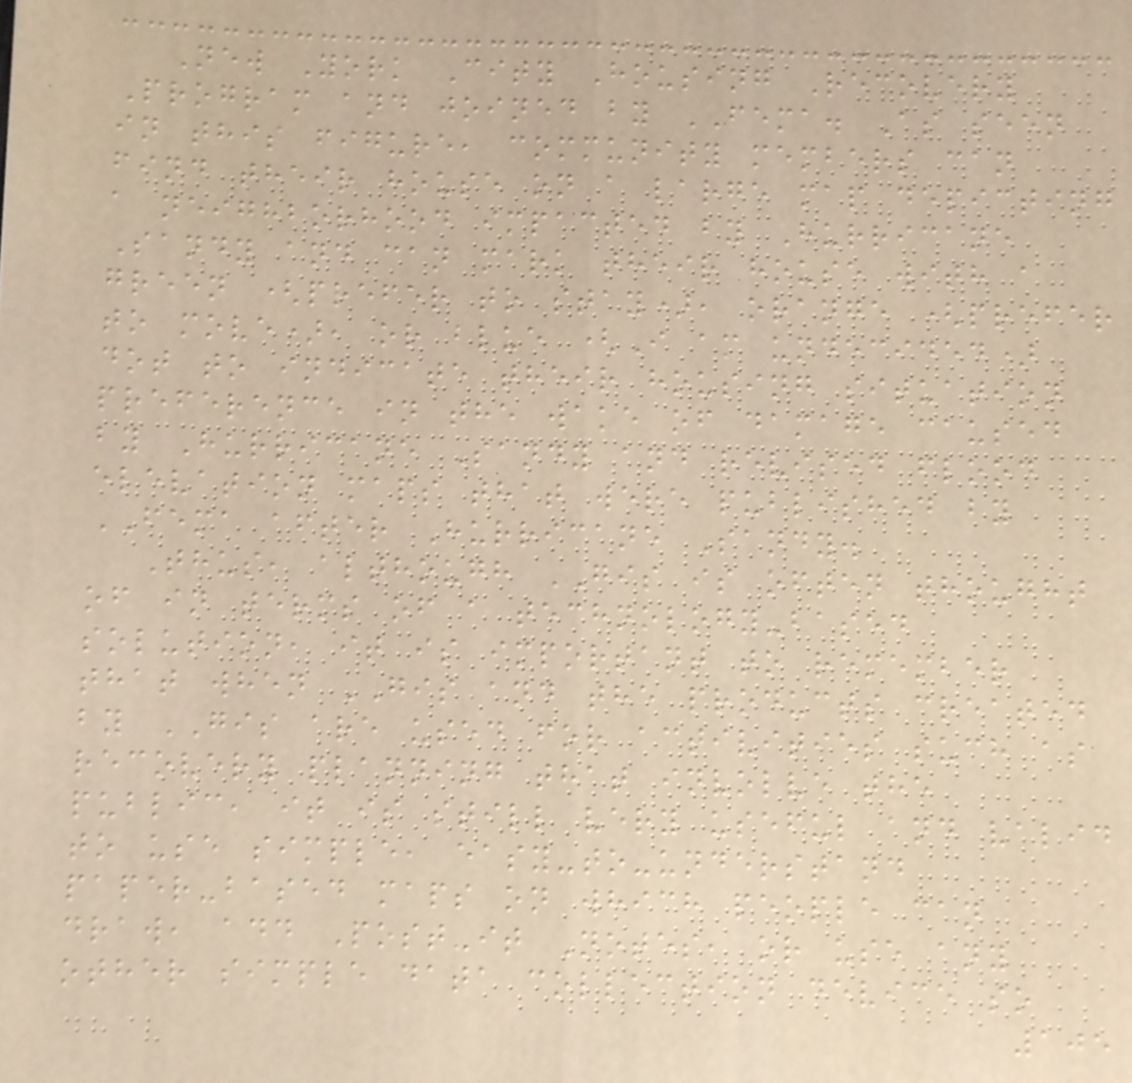New York City Housing Recovery
Program and joined by FEMA. As seen
in this figure, community members can
find their house on a large map depicting
a neighborhood impacted by Hurricane
Sandy and can mark their house with a
green (prefer to stay), orange (prefer
to move), or blue (I am undecided)
dot to indicate their housing situation
preference in the wake of damage caused
by Hurricane Sandy and revised flood
elevation maps that were published by
FEMA after Hurricane Sandy.
Thus, although GIS is often thought
of in terms of a technology-based
solution, it is important to remember
that when GIS and the products created
by GIS are used for activities such as
recovery planning that involve the
public, it is still very useful and valid
to use simple, easy-to-understand
paper-based maps on which people can
draw, add Post-it Notes, or use any
other simple data collection device so
105
